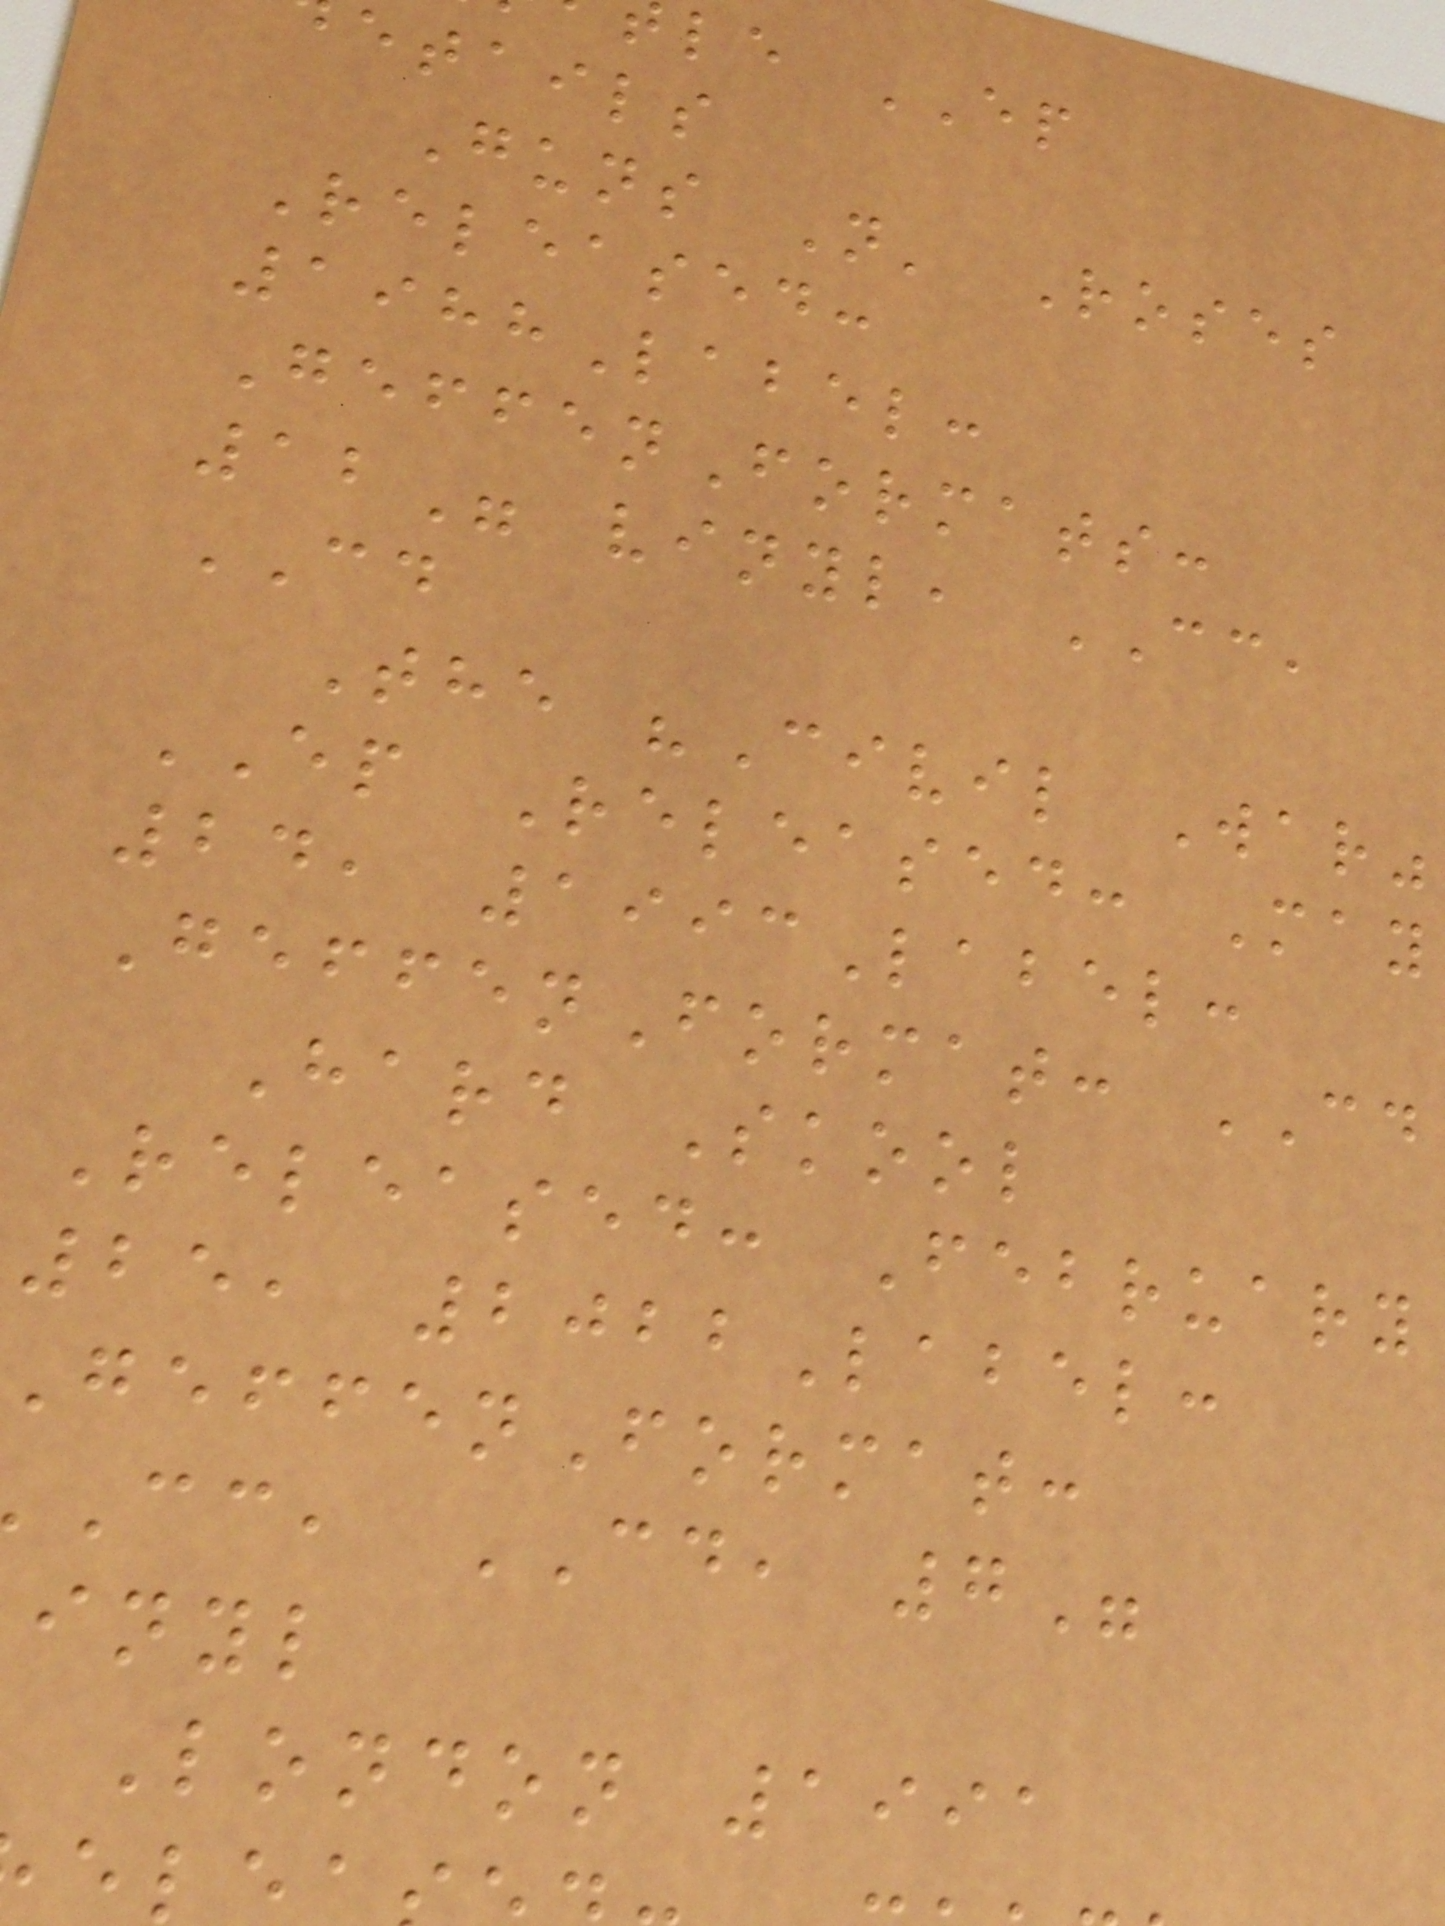le EP
etails
Guns N' Roses
Released:
1988Label:
GeffenFormats:
12" vinyl, CC,
CD
The "Civil War"
EP Released: May
24, 1993Label:
GeffenFormat: CD
Hard Skool
Released: February
25, 2022Label:
effenFormat:
cc, CD, 7"
inyl
London 1991
